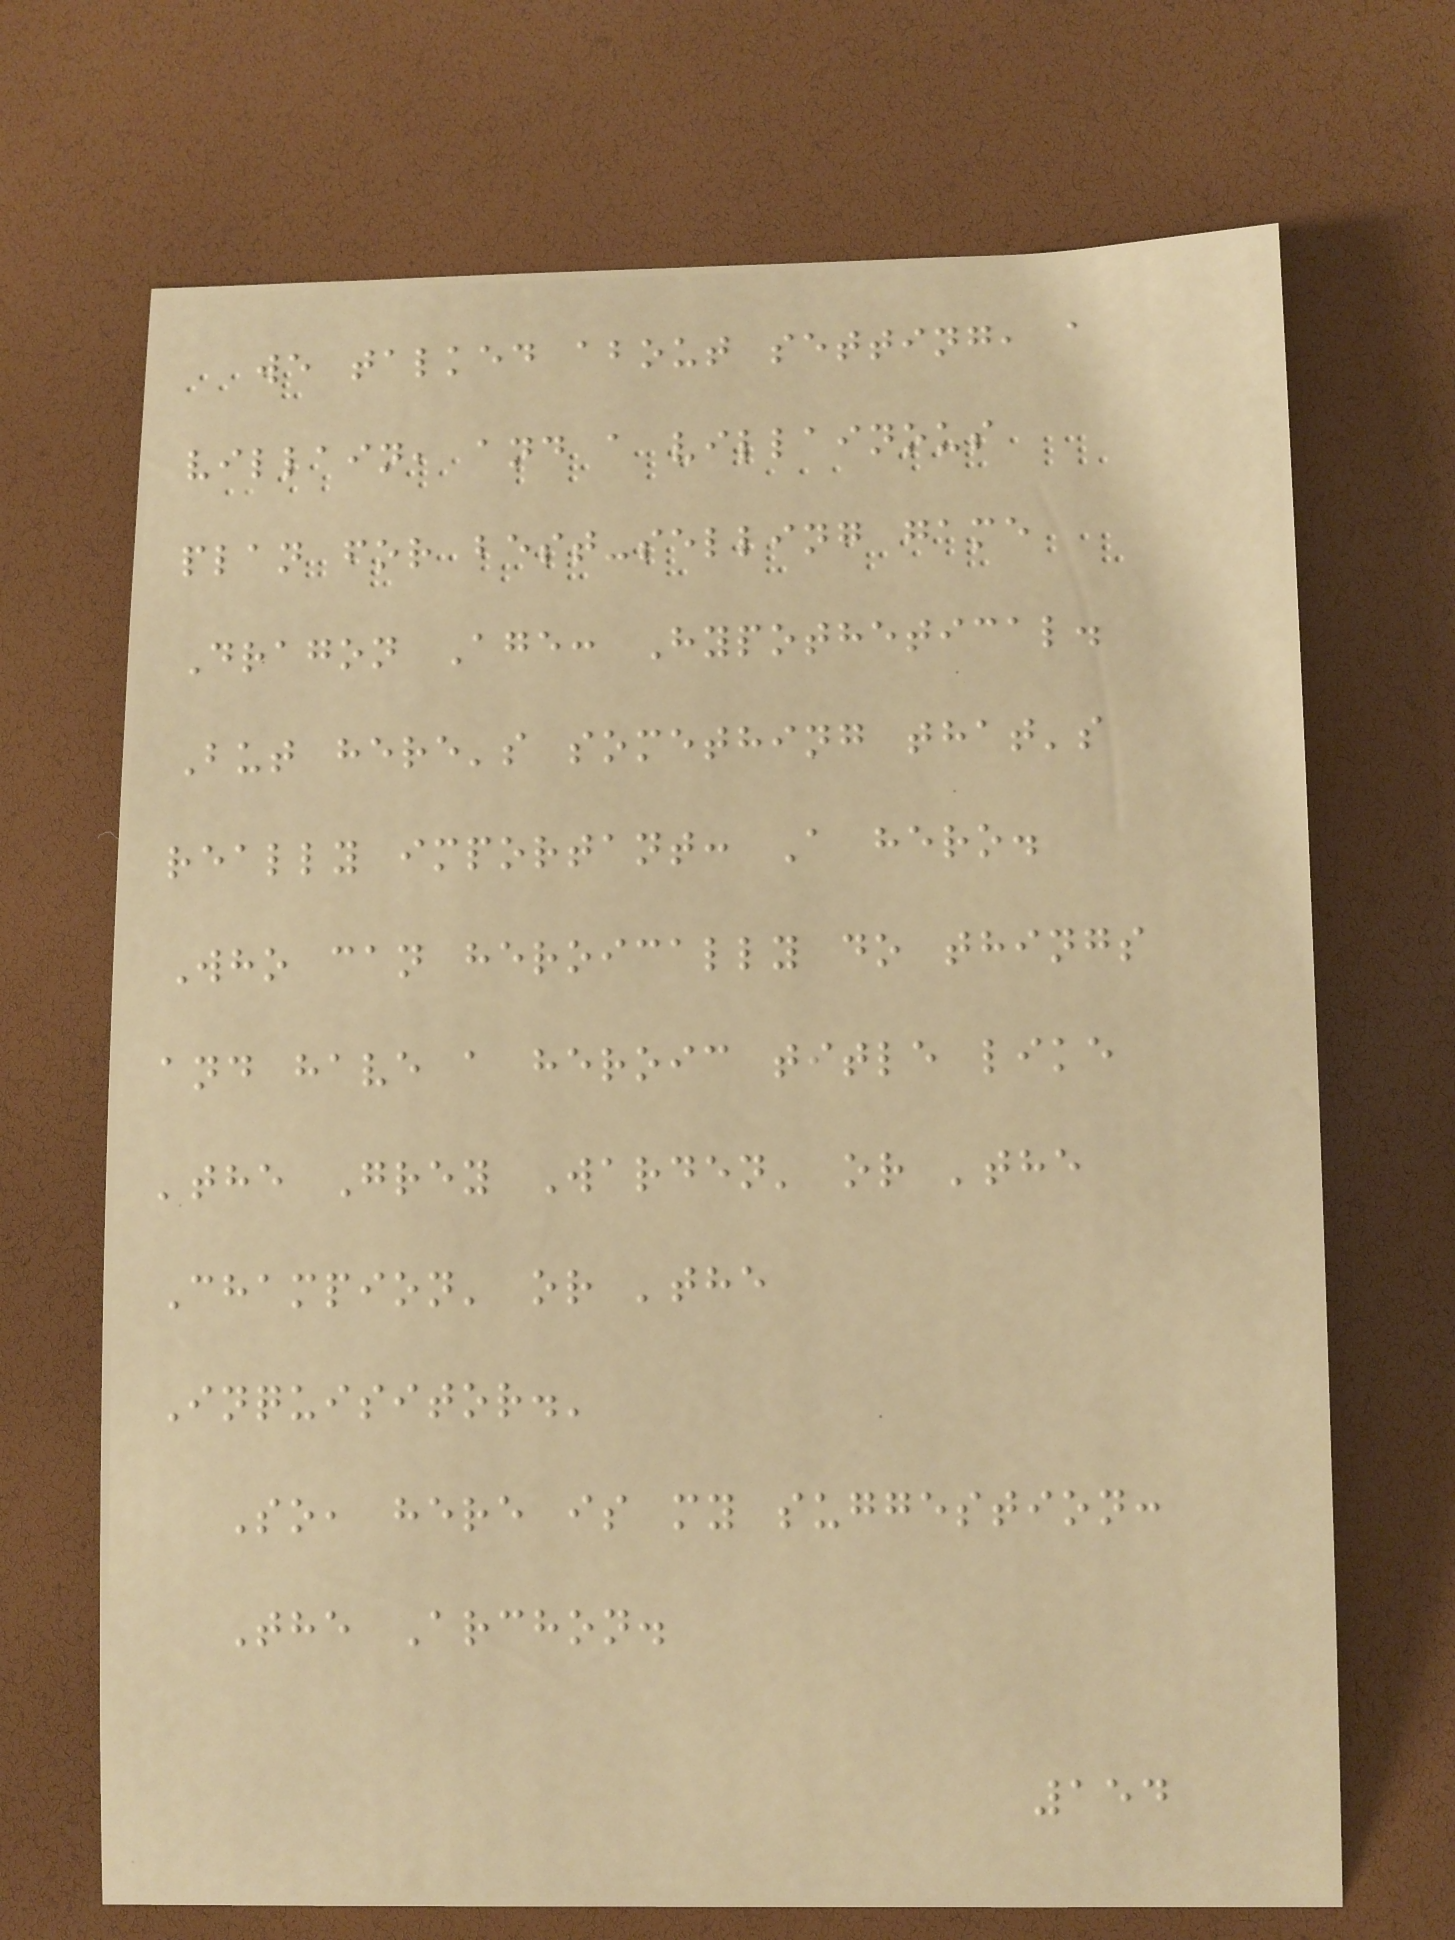we talked about setting, a
villain, and a villainous
plan for best-selling game
Dragon Age: Hypothetical.
But here's something that's
really important: A hero.
Who can heroically do things
and have a heroic title like
'the Grey Warden' or 'the
Champion' or 'the
Inquisitor.'
So, here is my suggestion:
The Archon.
154
